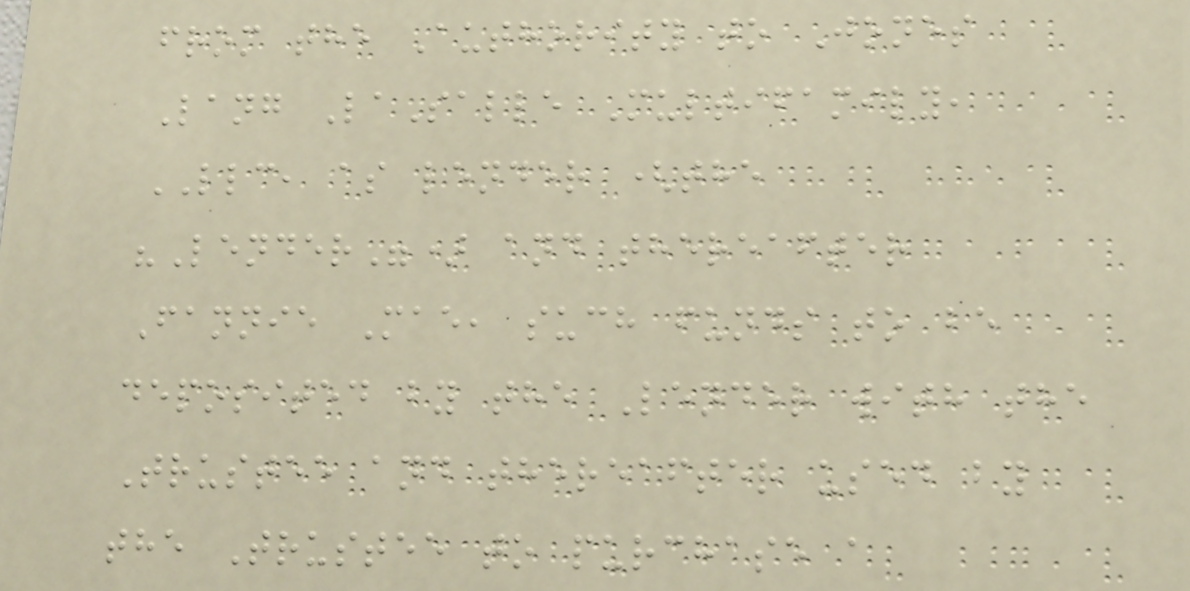from the Authority to Jones
Lang LaSalle Multifamily,
LLC, as lender (the
"Lender") and thereafter
Fannie Mae, such funds to be
deposited by the Lender with the
Trustee and thereafter used by
the Trustee to purchase a
